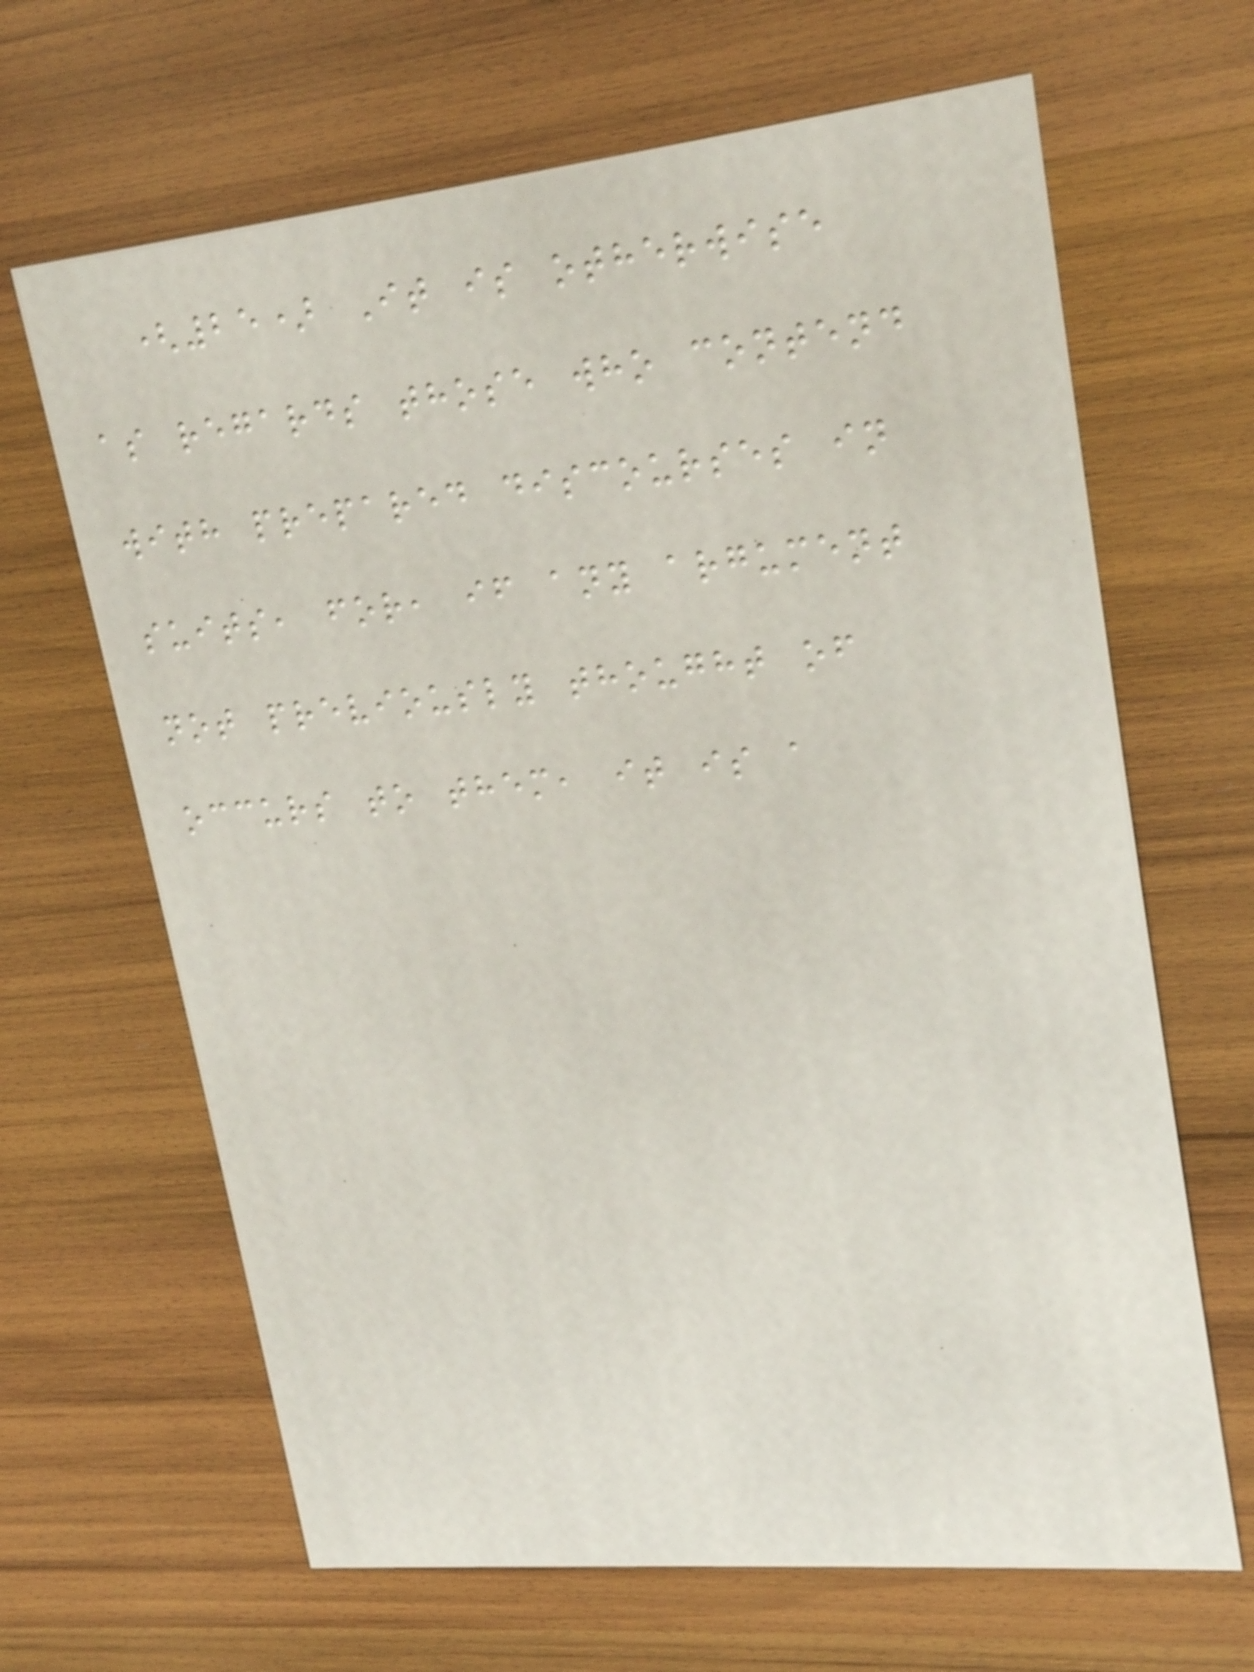(25) It is otherwise
as regards those who contend
with prepared discourses in
suits, for, if any argument
not previously thought of
occurs to them, it is a
